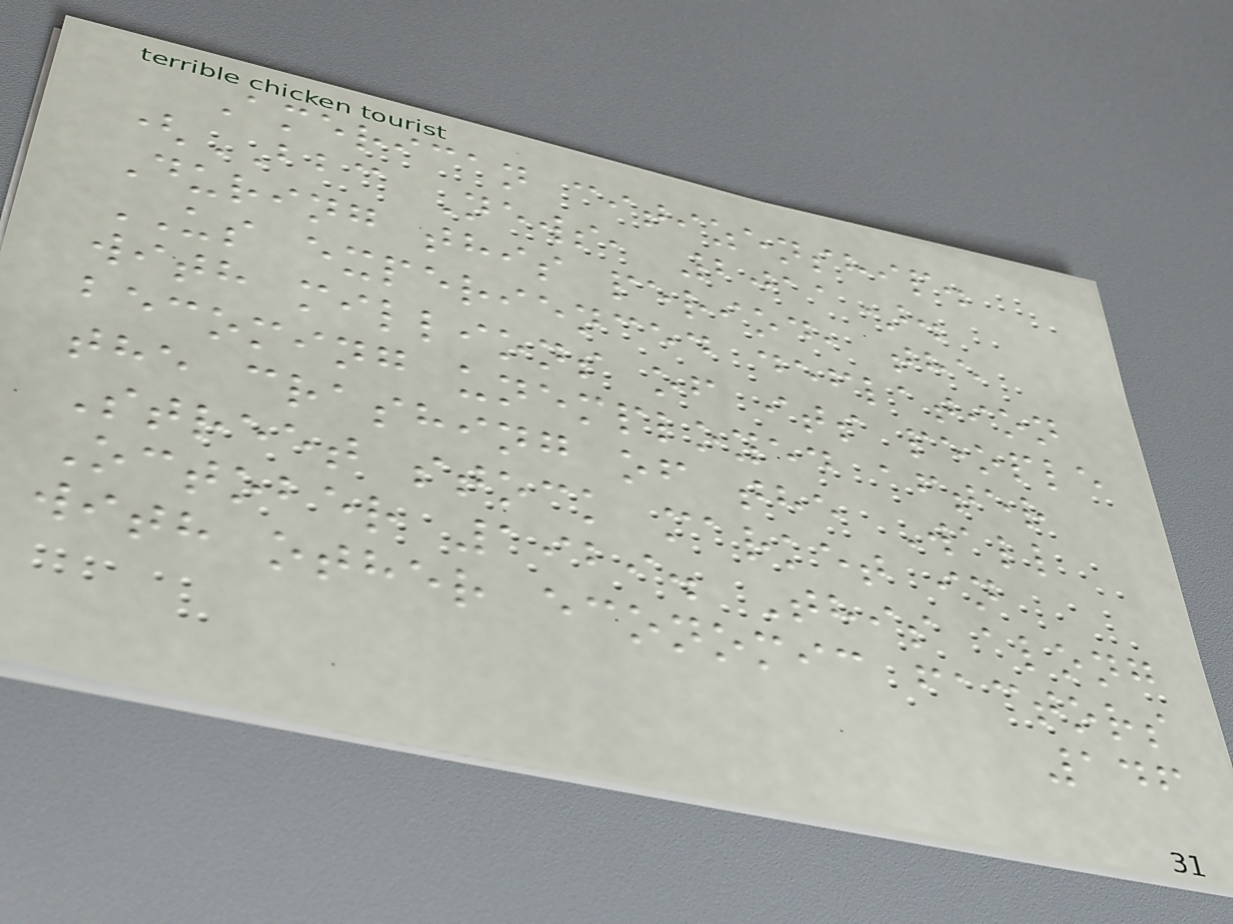American citizenship.
(BBC News, 2011).
During this period, the
US experienced deflation
with millions of its people
becoming unemployed after
the crashing of the Wall
Street stock market in
October 1929. This along
with other economic factors
146
